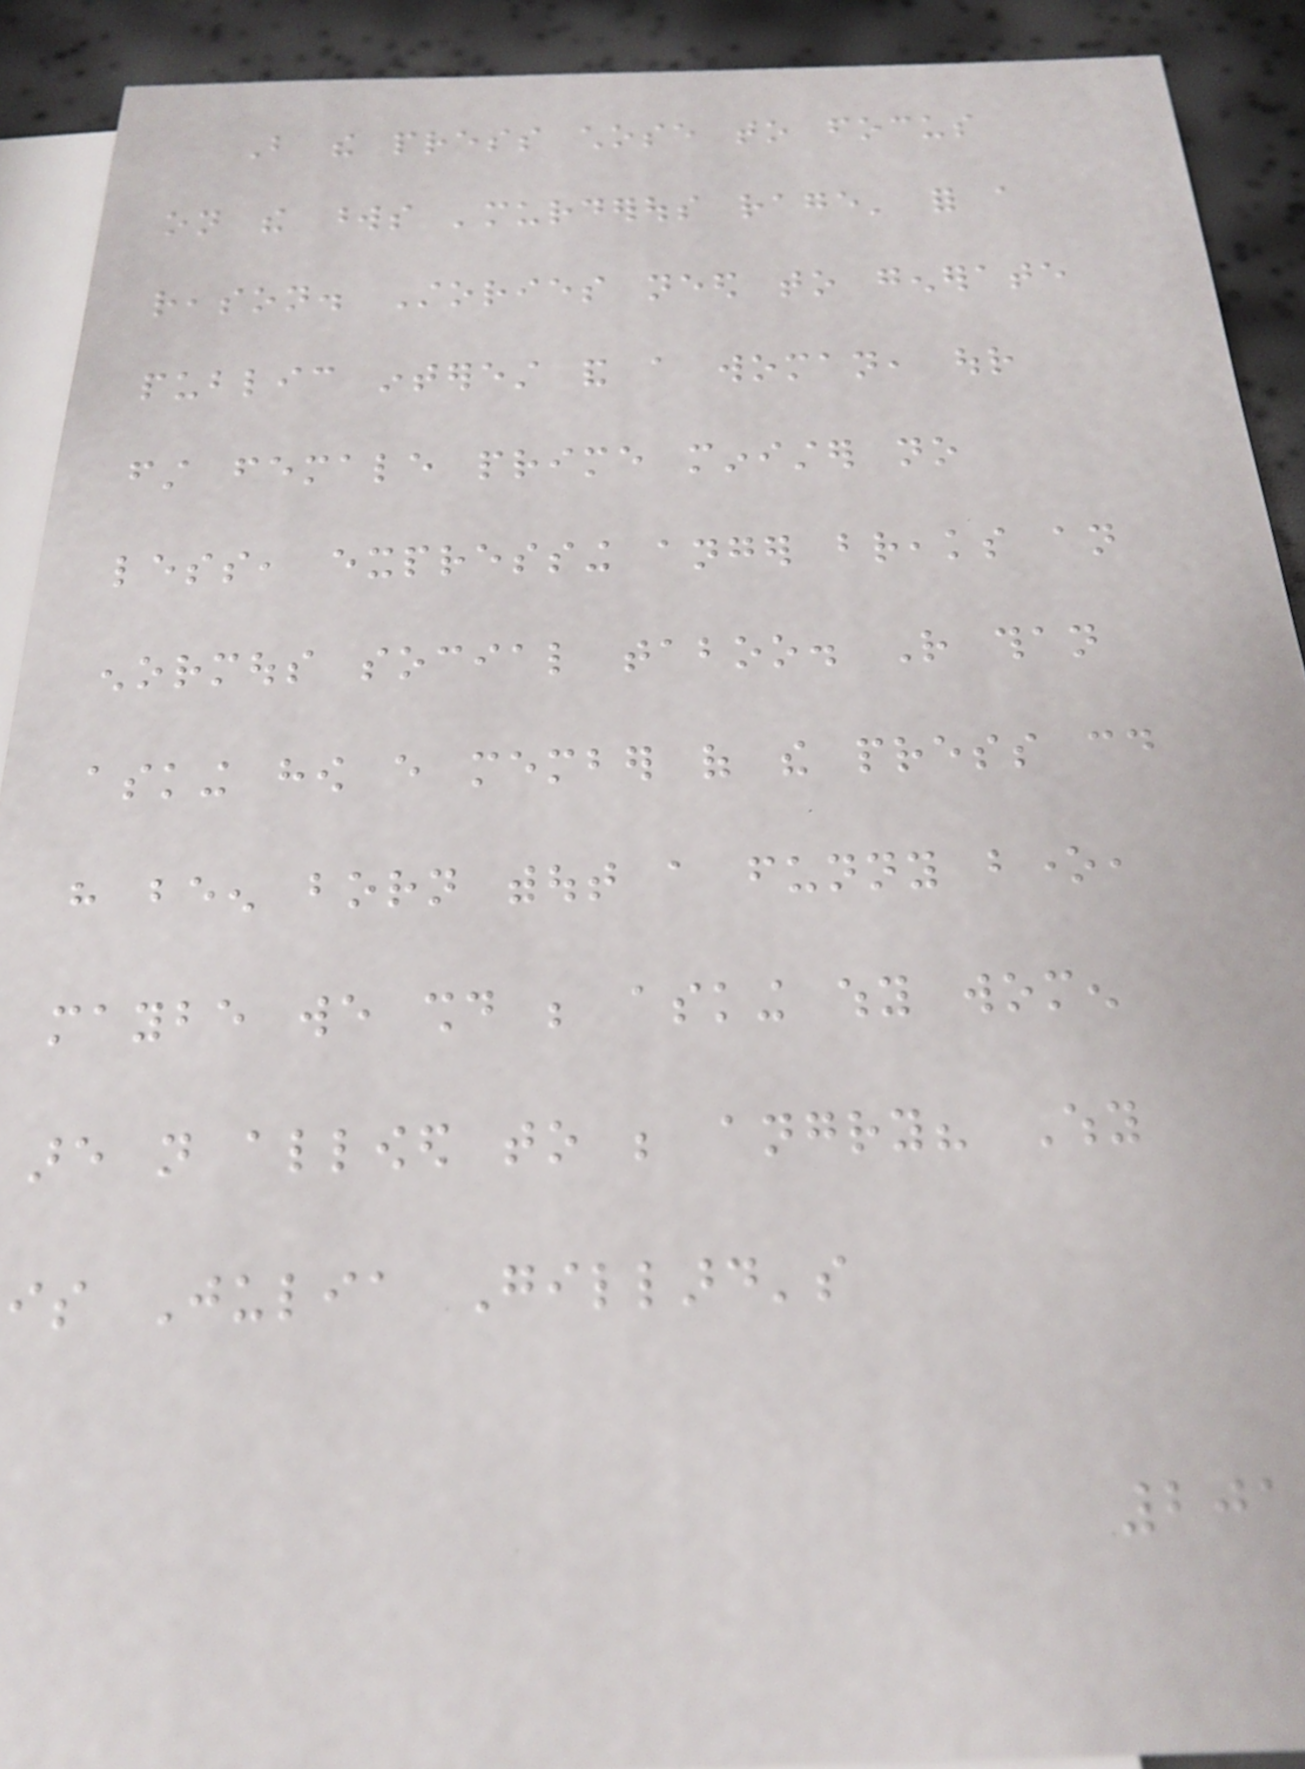But the press chose to focus
on the words 'murderous rage' for a
reason. Stories need to generate
public interest and a woman, our
first female prime minister no
less, expressing anger breaks an
enormous social taboo. Rather than
asking how every member of the press could
have been born without a funny bone,
maybe we should be asking why women
are not allowed to be angry? Why
is Julia Gillard's
201
